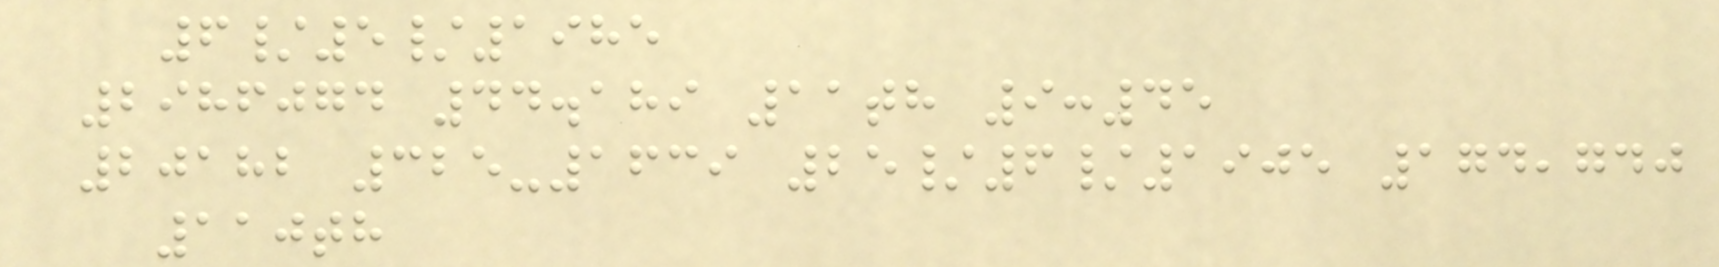6/5/1985
2986074 44.189 11th 9:45
20182 325-1639 25/6/1905 174,740
110th
